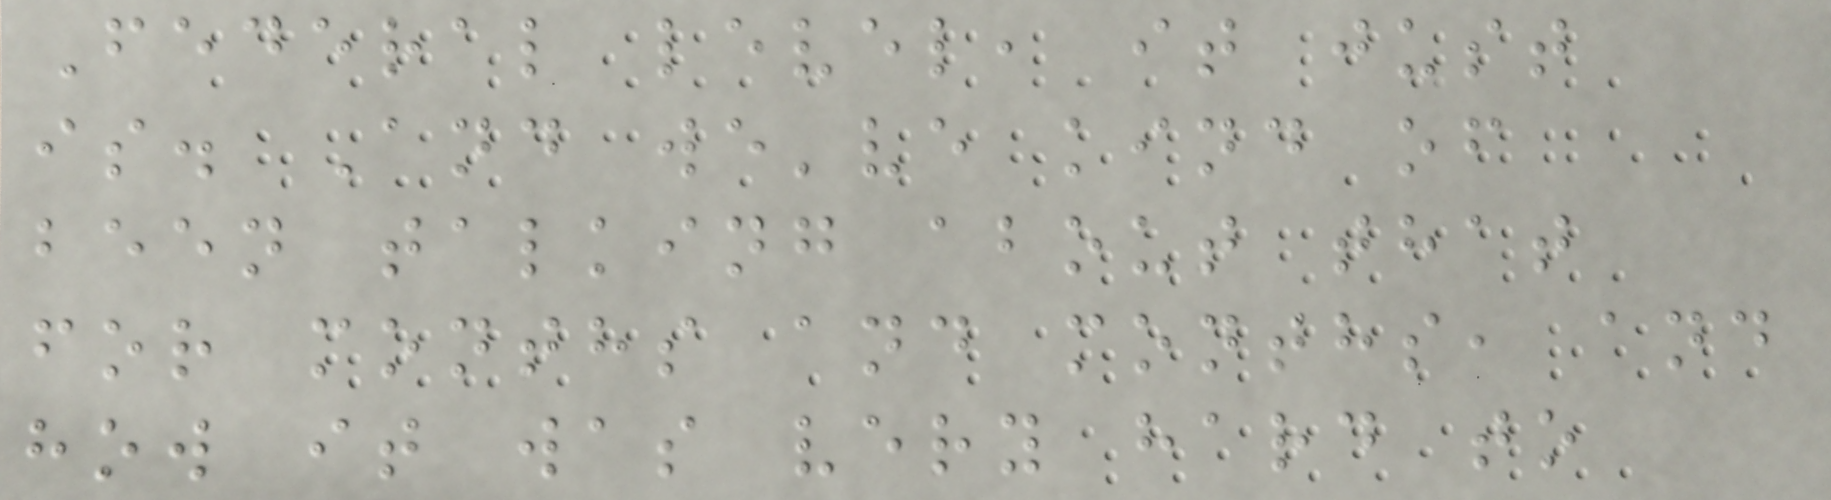Federal level, it just
is. And we've kind of
been talking about that
for months and months, and
how it was very hard to
